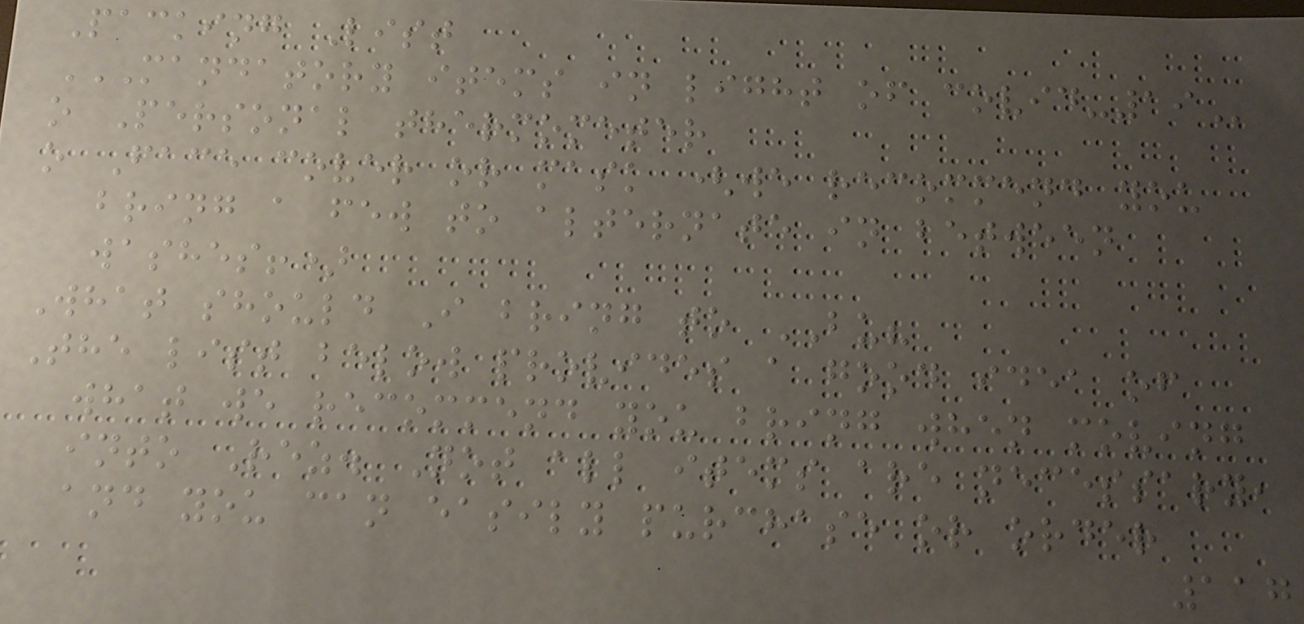Packing List
MANDATORY ITEMS IN LIGHT OF COVID-19
o Personal thermometer
o Face cover or mask (we recommend you
bring a few to alternate in between
washes!)
What should I bring to BU?
The list below provides a good idea of
what we recommend you bring when moving
into Rez. Not all items are necessary,
and you can easily purchase or order
117
